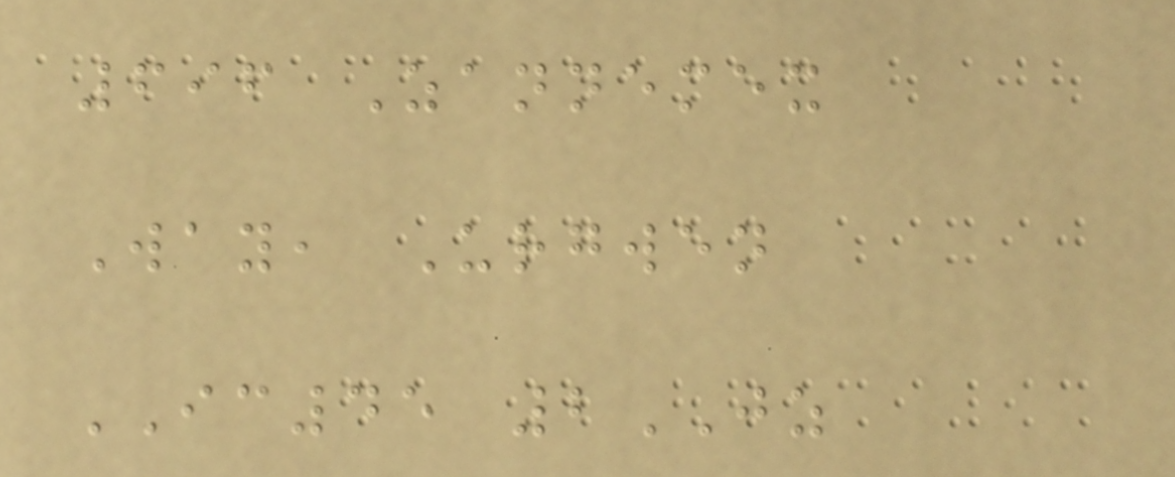696 Zannemex
Way, Urgwen
IC45 2JZ
